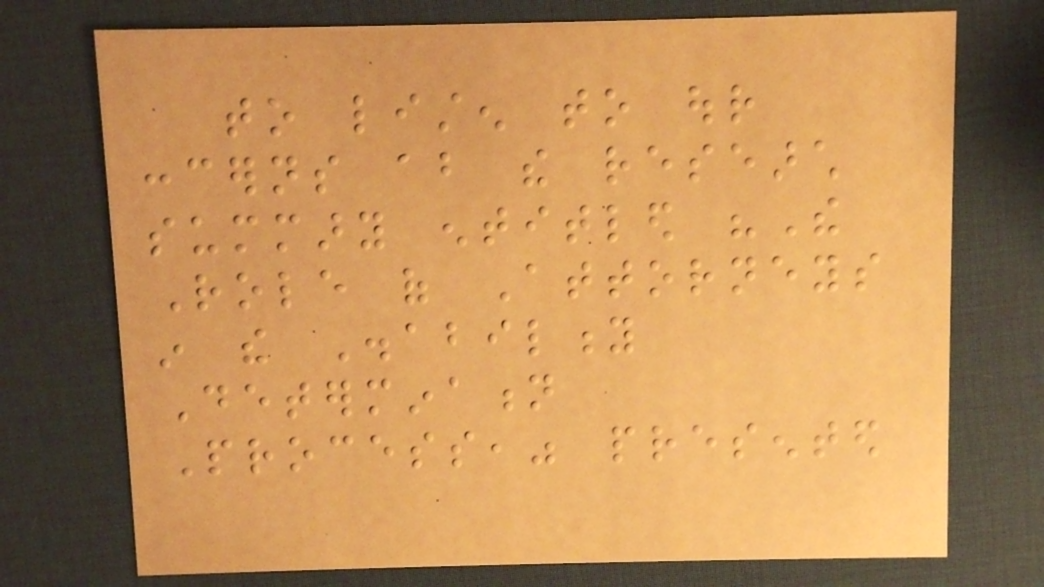to listen to our
concerns about the research
summary entitled "The
Role of Attorneys
in the Disability
Determination
Process," presented
